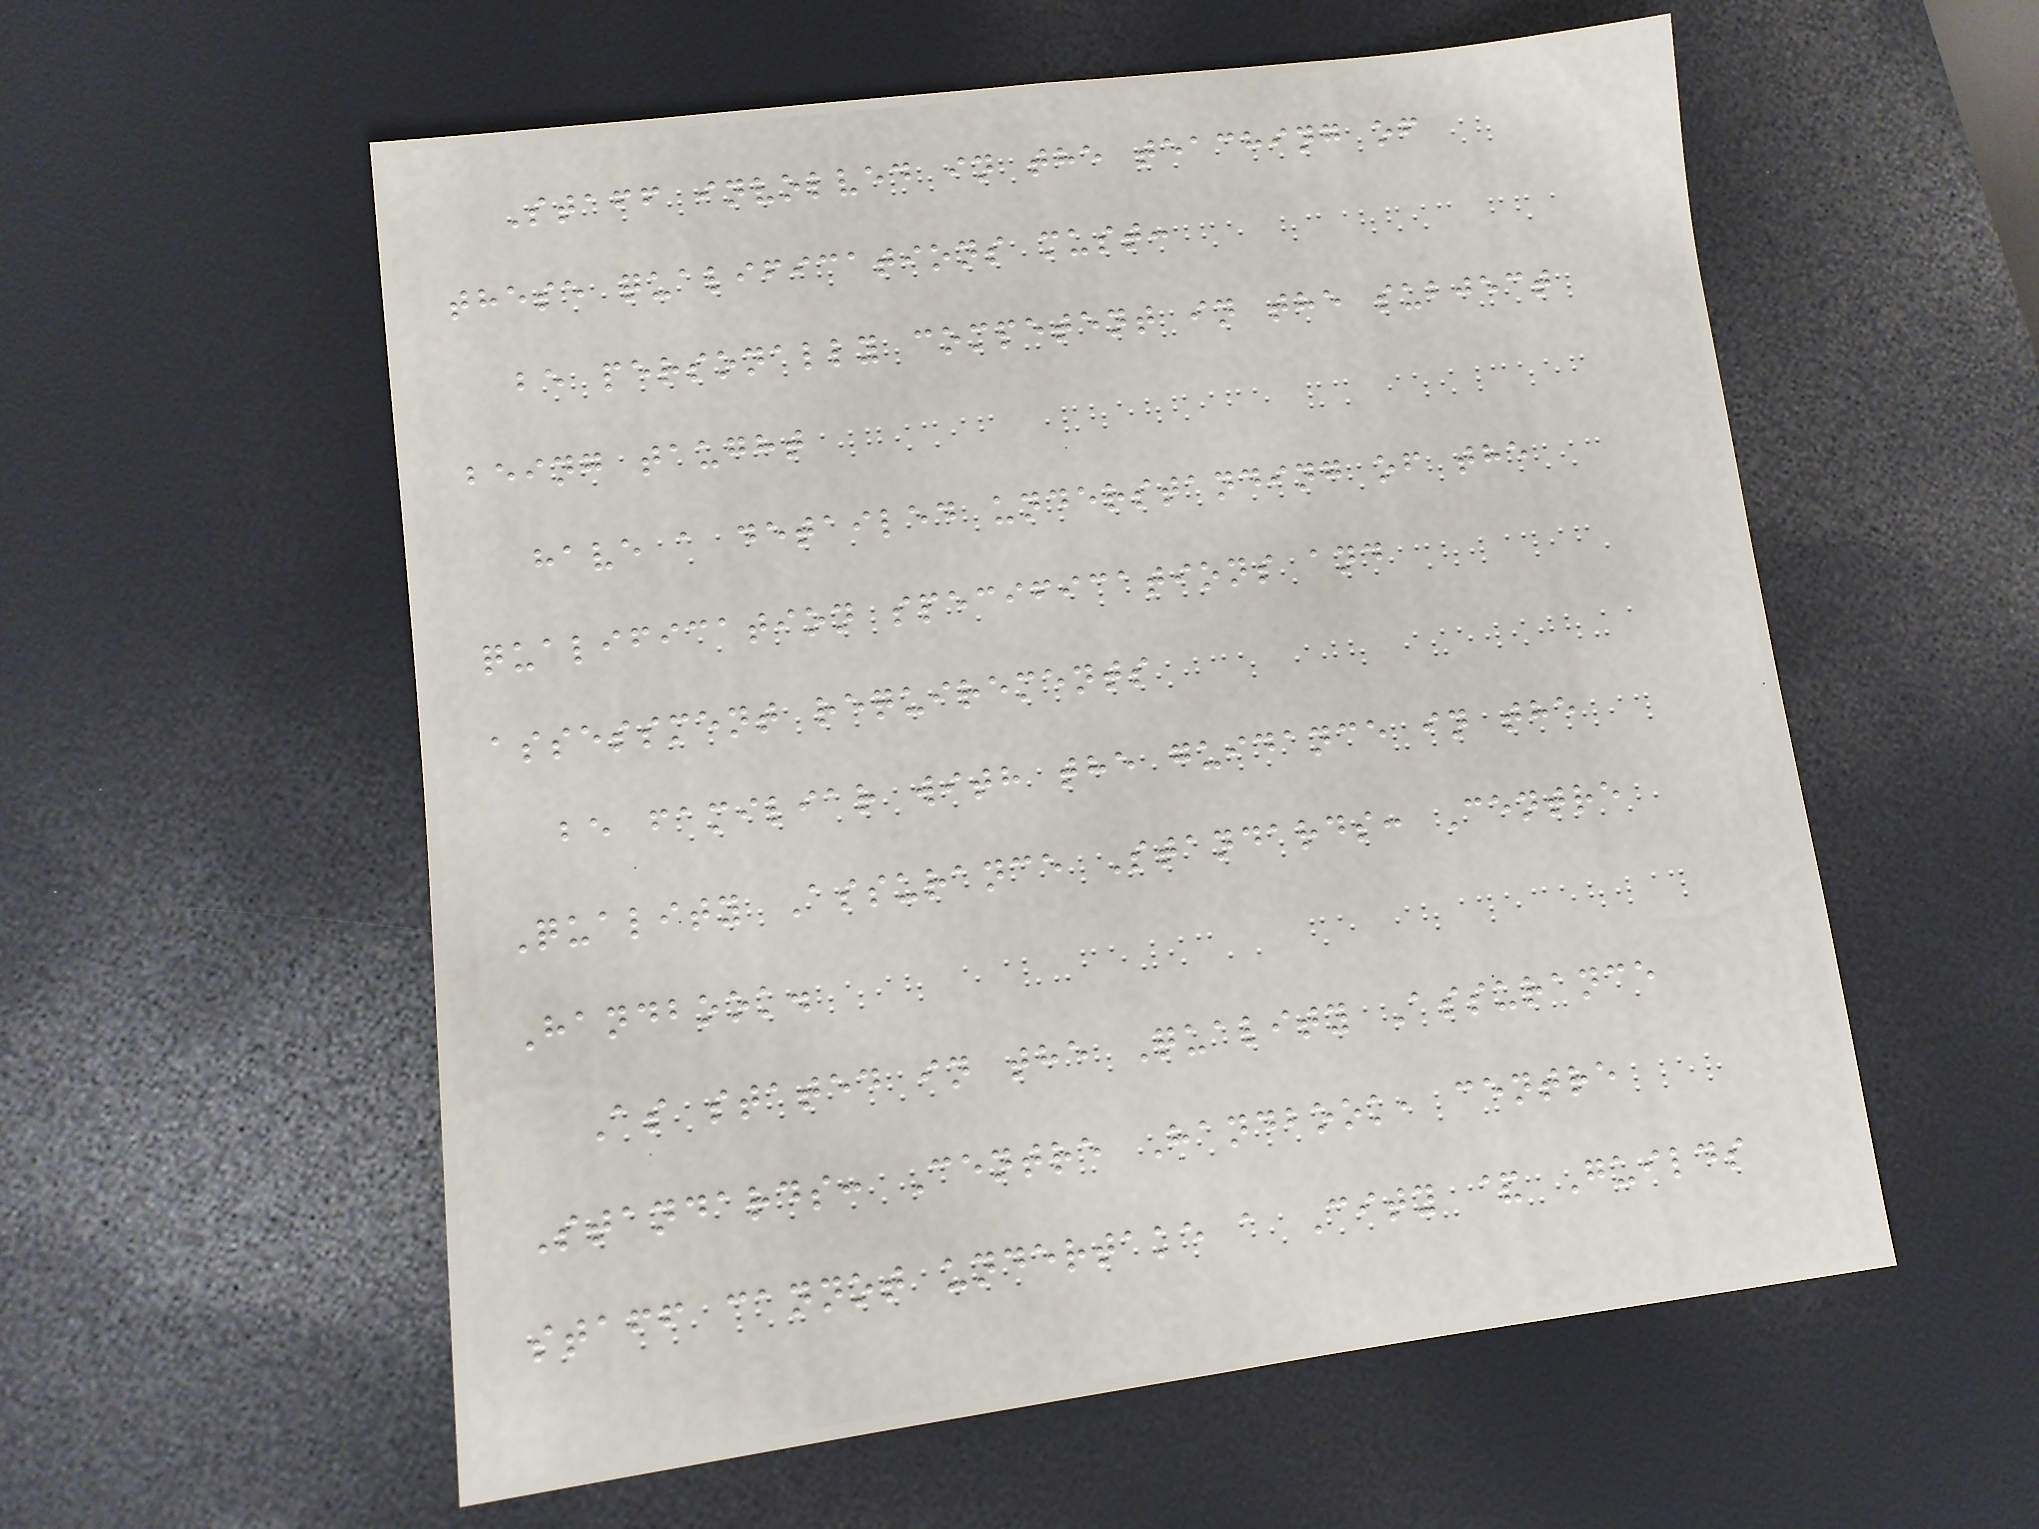Staff involved in the teaching of
these qualifications must:
be personally competent in the subject
being taught
have a detailed understanding of the
qualification specifications and
assessment requirements
be familiar with the guidance in the
Quality Assurance Standards: Centre
Handbook.
As stated in the Quality Assurance
Standards: Centre Handbook, centre
staff cannot undertake a City & Guilds
